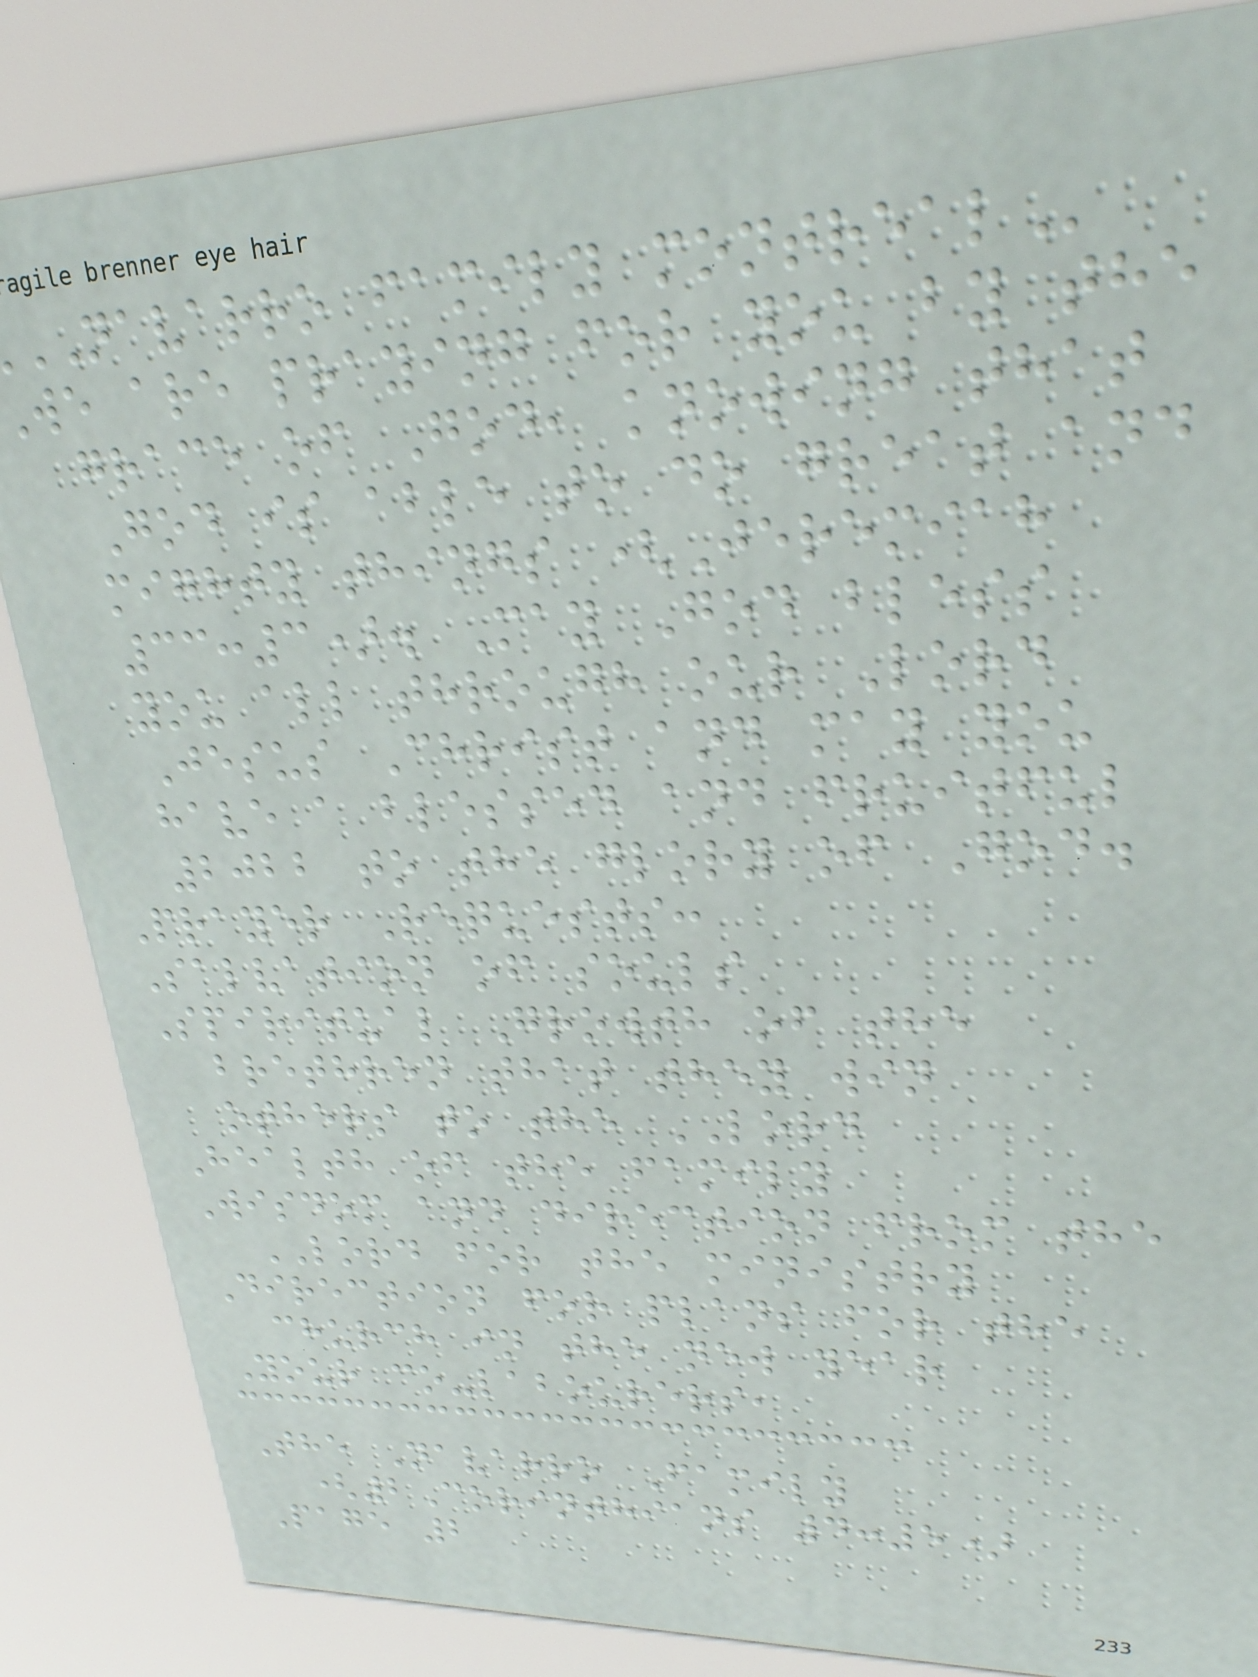NAVARRO family
we are praying for you by the
grace of God, knowing that
God is able to do great and
mighty things (Jeremiah
33:3). May God bless
you all through our Lord
Jesus Christ and may you
have a blessed and fruitful
2022 to the glory of God.
Prayer Requests:
Salvation of souls
Spiritual Growth of the
brethren that they win
others to the LORD
Health of the family
Wisdom and direction from the
LORD for the ministry
Direction for plans for the
church in the new year
Your co-labourers,
The Navarro Family
(2Corinthians 4:5)
Page 2
